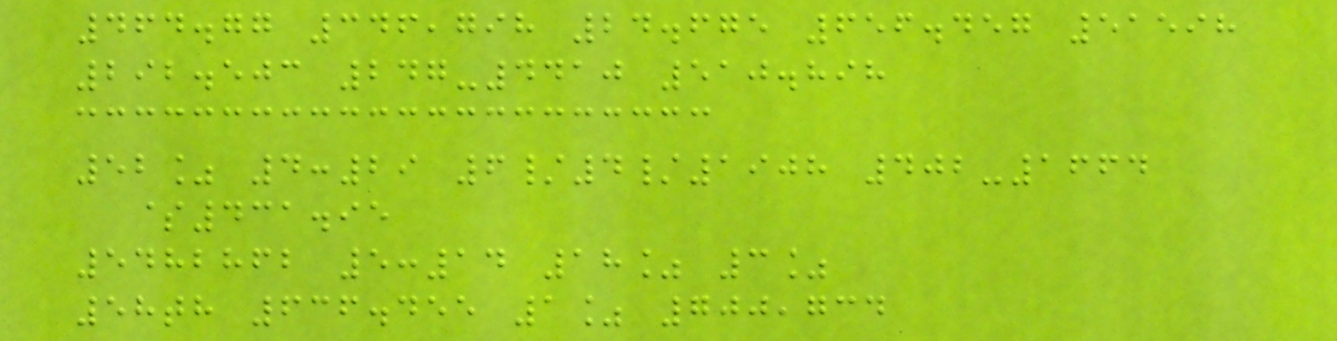464.77 346,798 24.675 656.457 51598
292.503 247-4410 510.898
52% 4:29 6/4/1908 402-1664
$431.95
5482862 5:14 18% 3%
58th 636.455 1% 700,734
